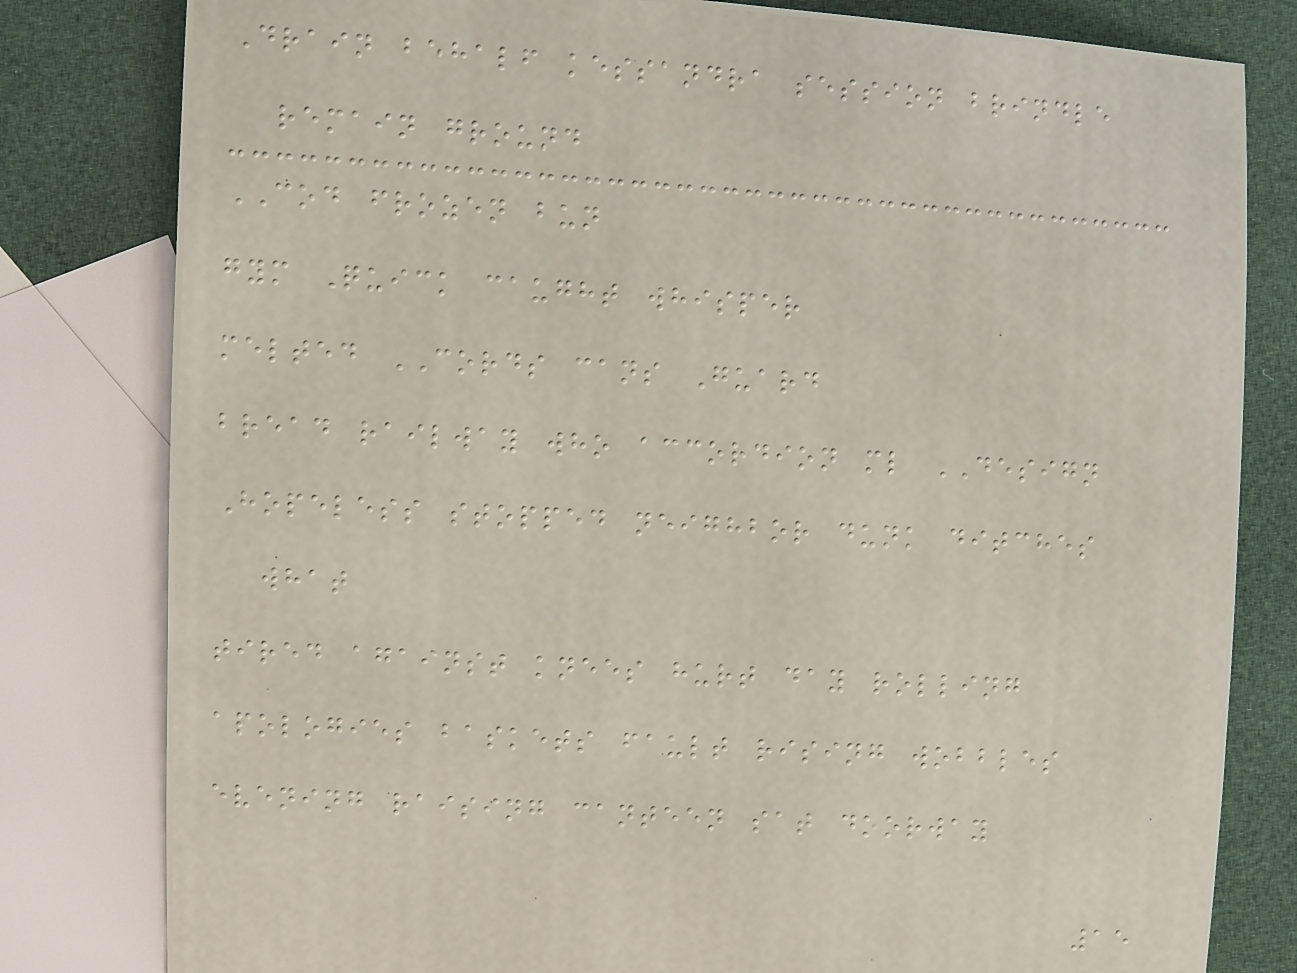Drain behalf kessandra session brindle
remain ground
COD frozen bun
gym Quick caught whisper
melted CORDS cans Guard
bread railway who accordion ml DESIGN
Hopeless stopped neighbor dunk ditches
what
tired against knees hurt day rolling
apologies baskets fault rising wobbles
evening raising canteen sat doorway
15
